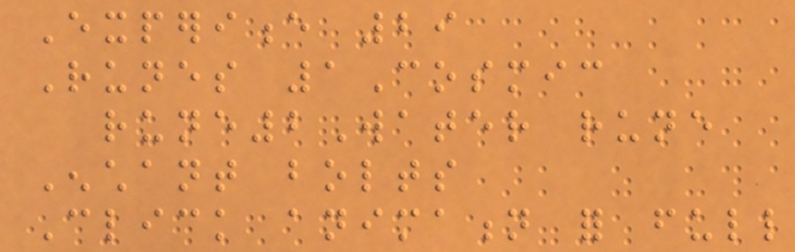Experience 29
Runes 1Cosmic
rune2Water rune
Enchant bolts
Click animation for full
